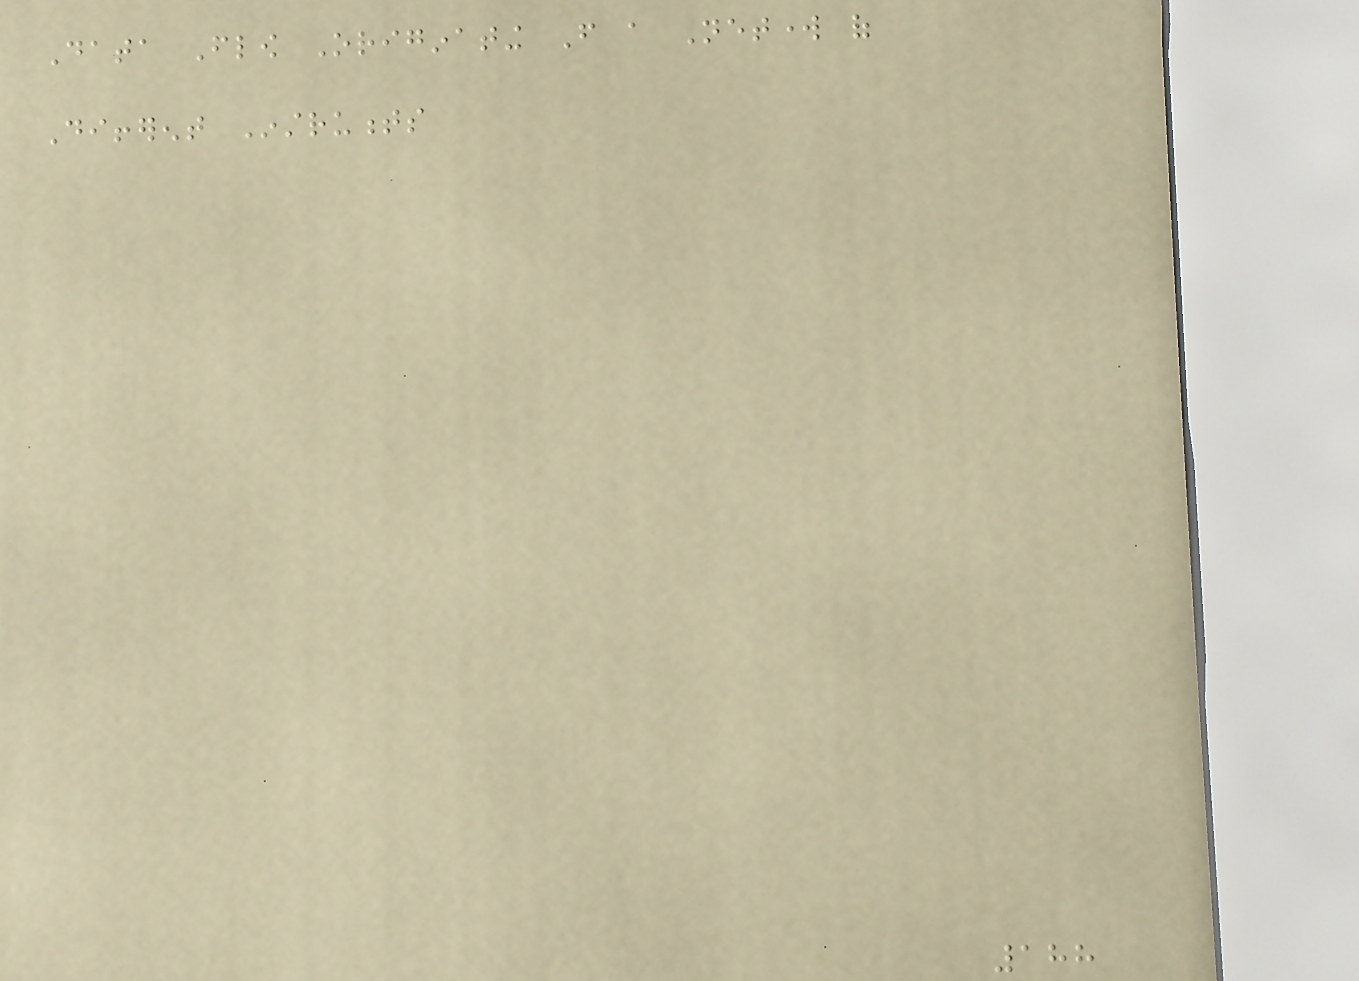Data Flow Originating From a Network of
Different Instruments
188
